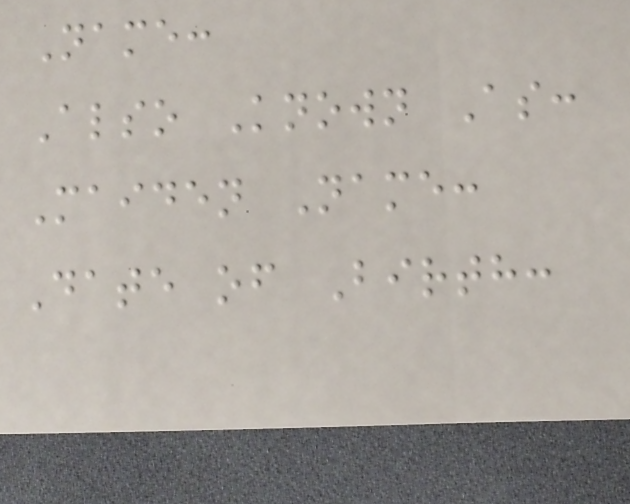Name:
Also Known As:
Maiden Name:
Date of Birth:
